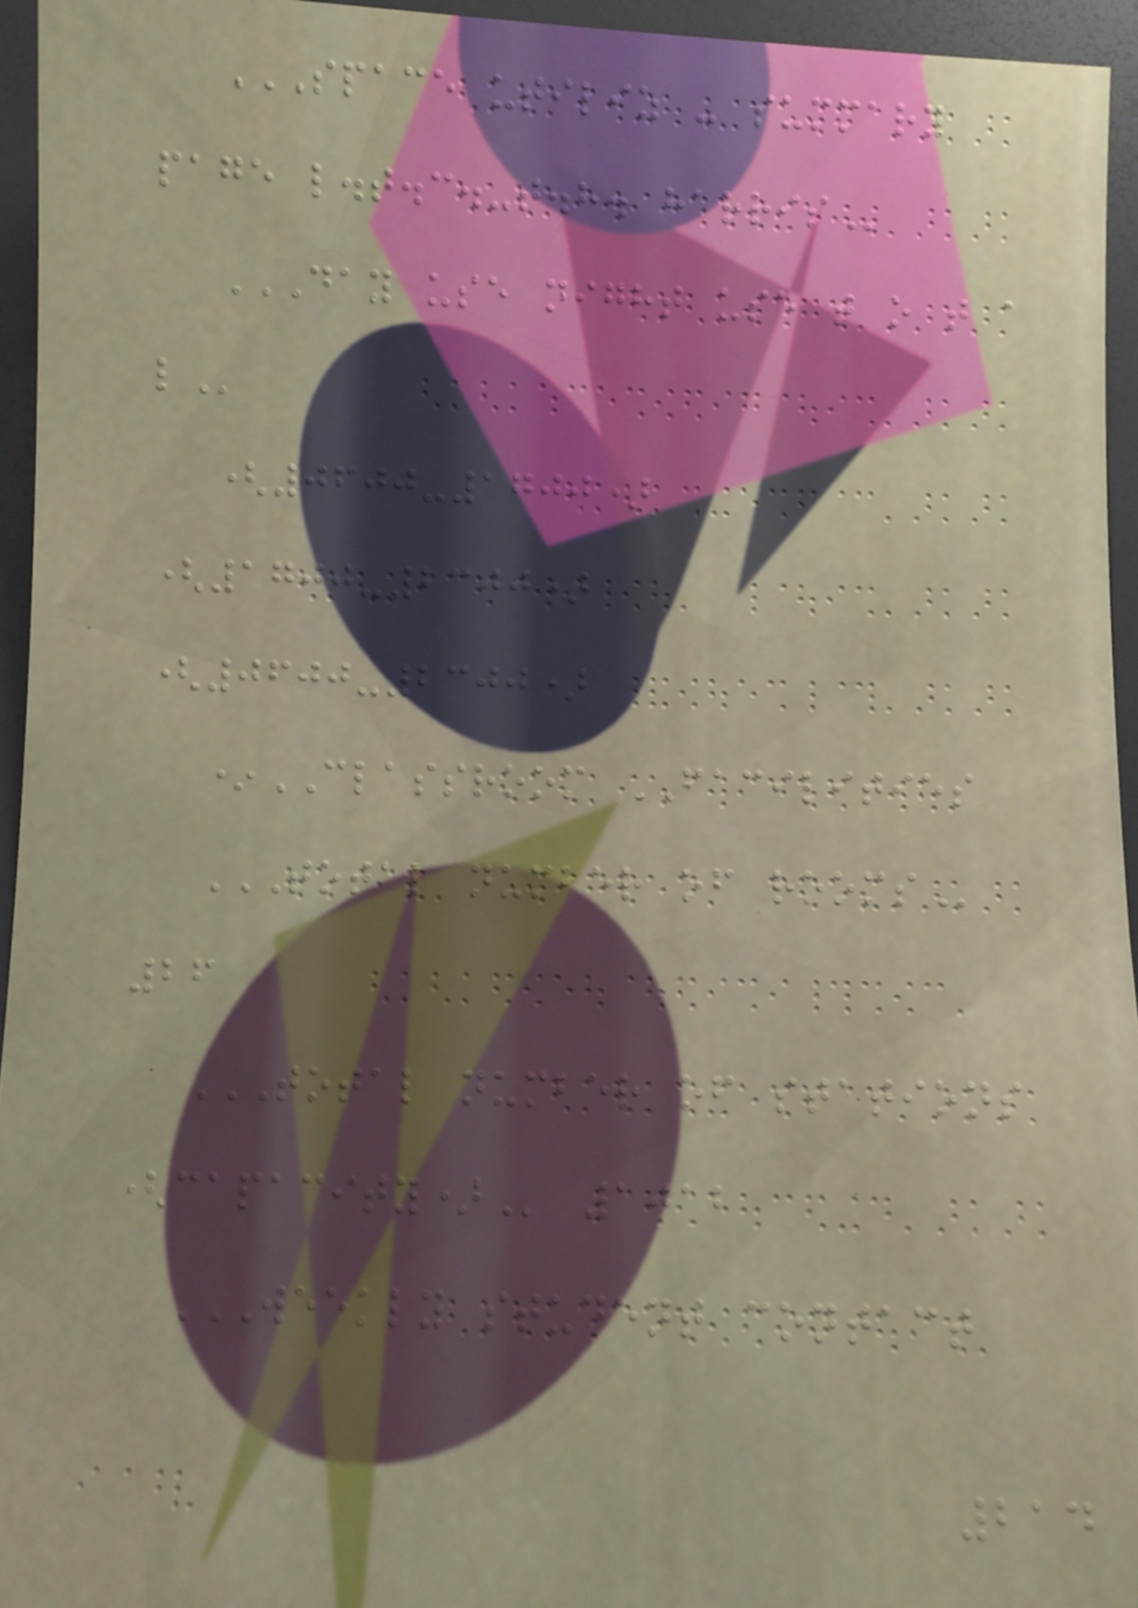SPACE UTILIZ - SUMMARY
PAGE L.T.C.-T.H. HARRIS
DAY USE NIGHT USE T O T A
L
(0600-1700)
(1700-2300)
(0600-2300)
*CLASSROOM FACILITIES
TOTAL NUMBER OF ROOMS
26
TOTAL NUMBER OF STATIONS
(CAPACITY) 1012
WEEKLY STUDENT CONTACT
214
